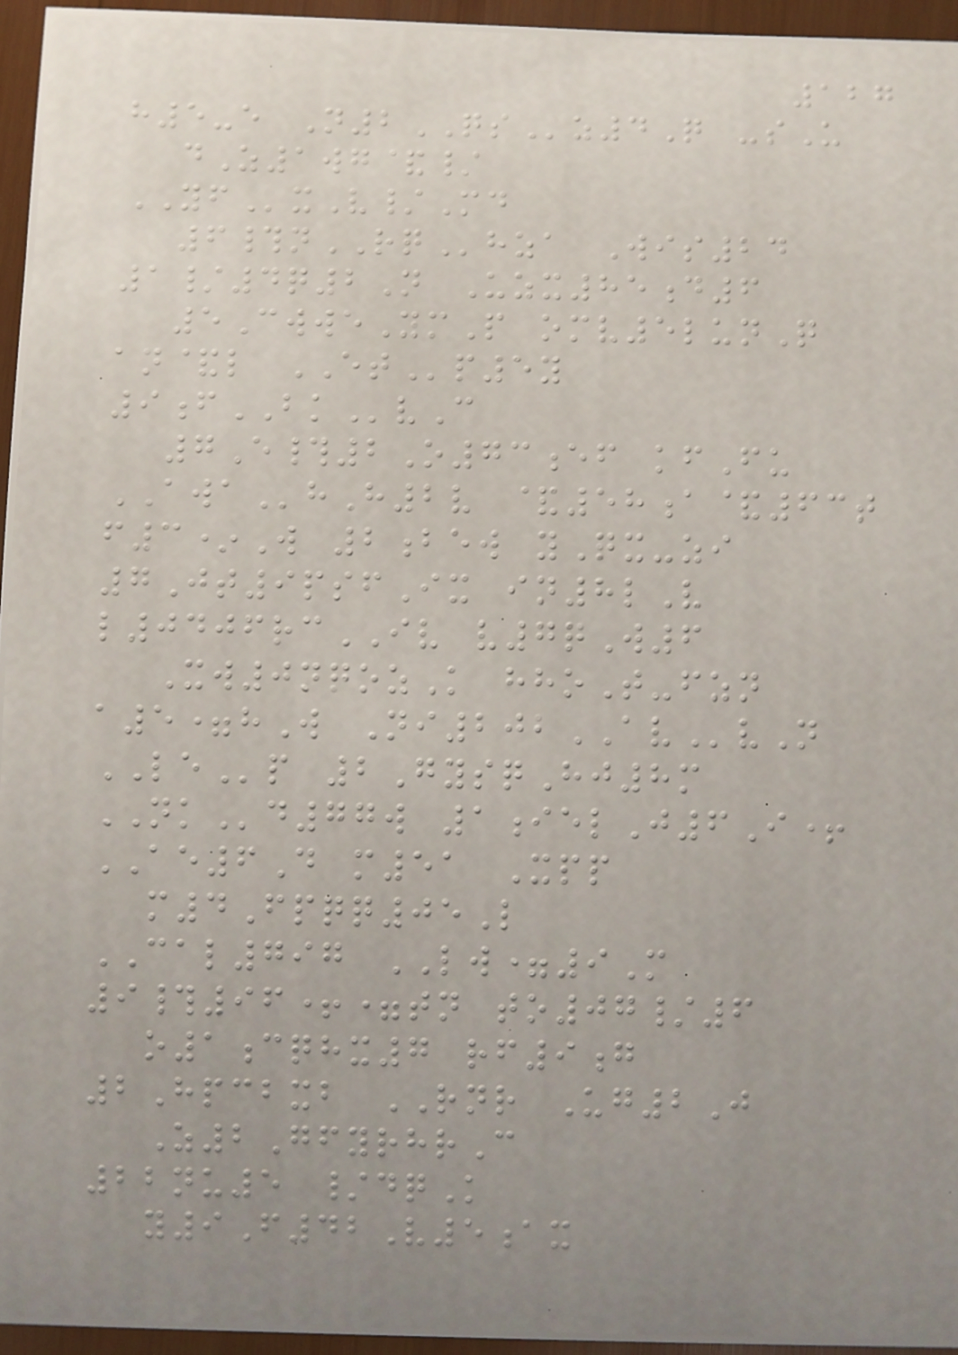127
h5-e N2QSz4Q -sU
dZ1wg&/
YFxV/Md
6#nRQhza Wis24
1/4q2N Uzx85d6
5CwweYmP omv5lunQ
an&l ETp5y
9fBKvC
7E#2O73ef kfFu
AWAhH2v &58a&63t
f3*W 2bew yQx-zi
7Jt9psfIx in8lV
l0406rcIV v7qW6
Xw0nqozK hhoT-fzn
a5=hW Ni202AVvN
LEp 2GysqHj8m
NKd77w 1ielJ6I+
AE6D m51 Xpp
m4Fpqq05L
CAL797 LW=9M
9#96+=tn to07/6
o1cqhx7 rf9g
2Hpcbxb RNR Ug2J
Z2GfyrhrC
22nu5 /dqK
y9F42V5ax
